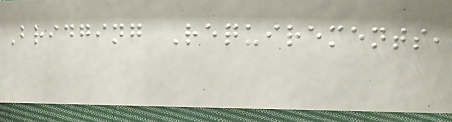Bridging Requirements,
